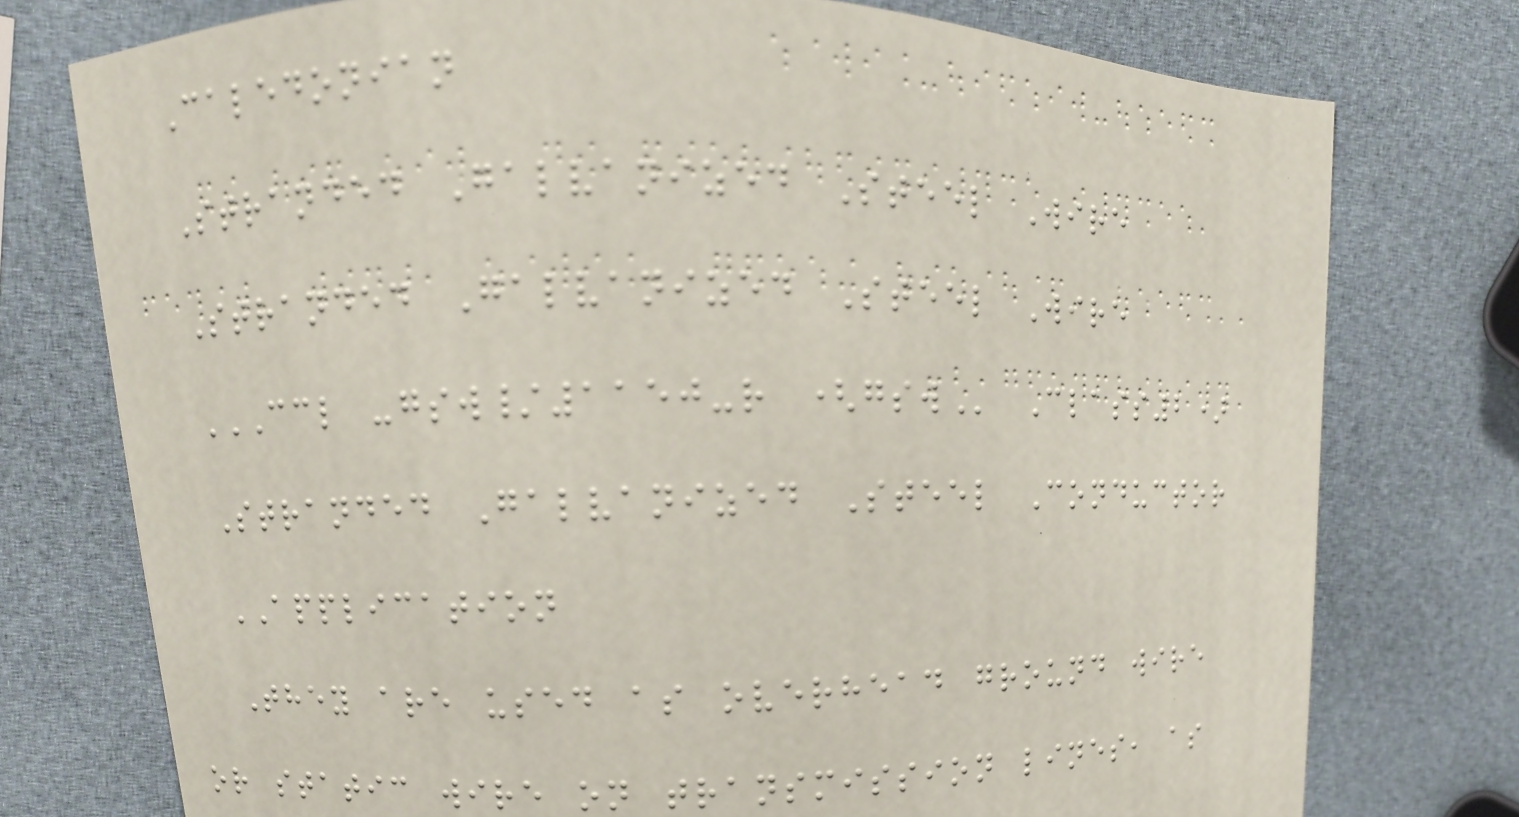Caledonian
Stranded Galvanized Steel Wire
Stranded Galvanized Steel Wire
CCL -GSW/1150-R (GSW Class2)
Stranded Galvanized Steel Conductor
APPLICATION
They are used as overhead ground wire
or static wire on transmission lines, as
